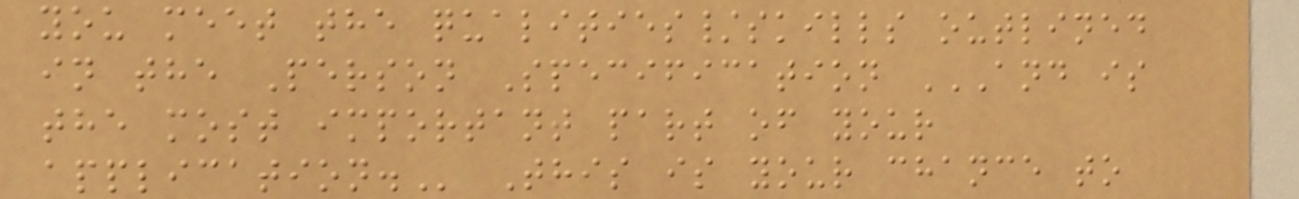you meet the qualities/skills outlined
in the Person Specification AND IS
THE MOST IMPORTANT PART OF YOUR
APPLICATION. This is your chance to
